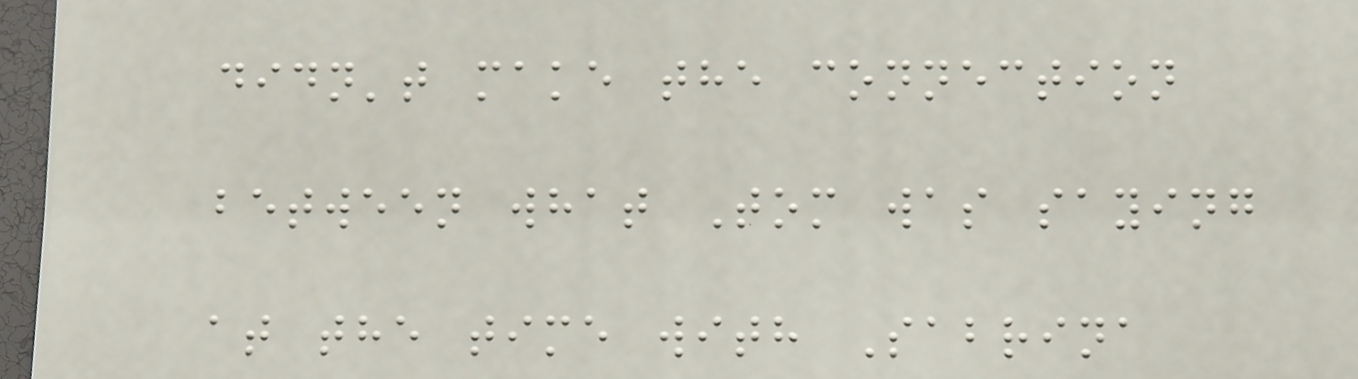didn't make the connection
between what Tom was saying
at the time with Sabrina
